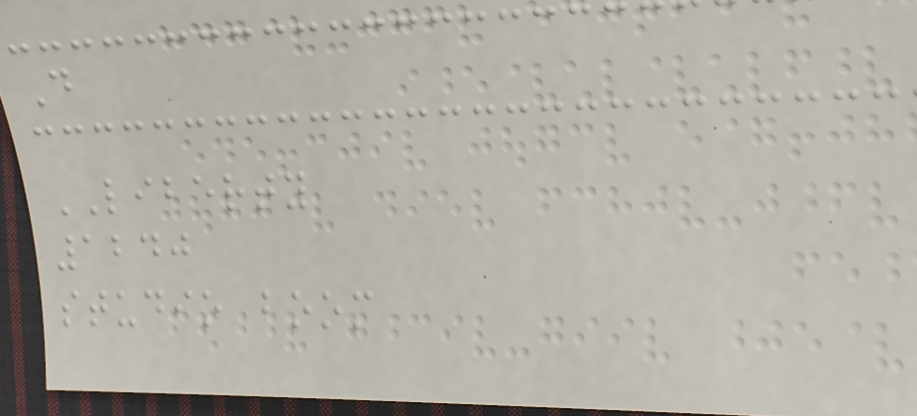D
LIBERTY
1240
studio boom
